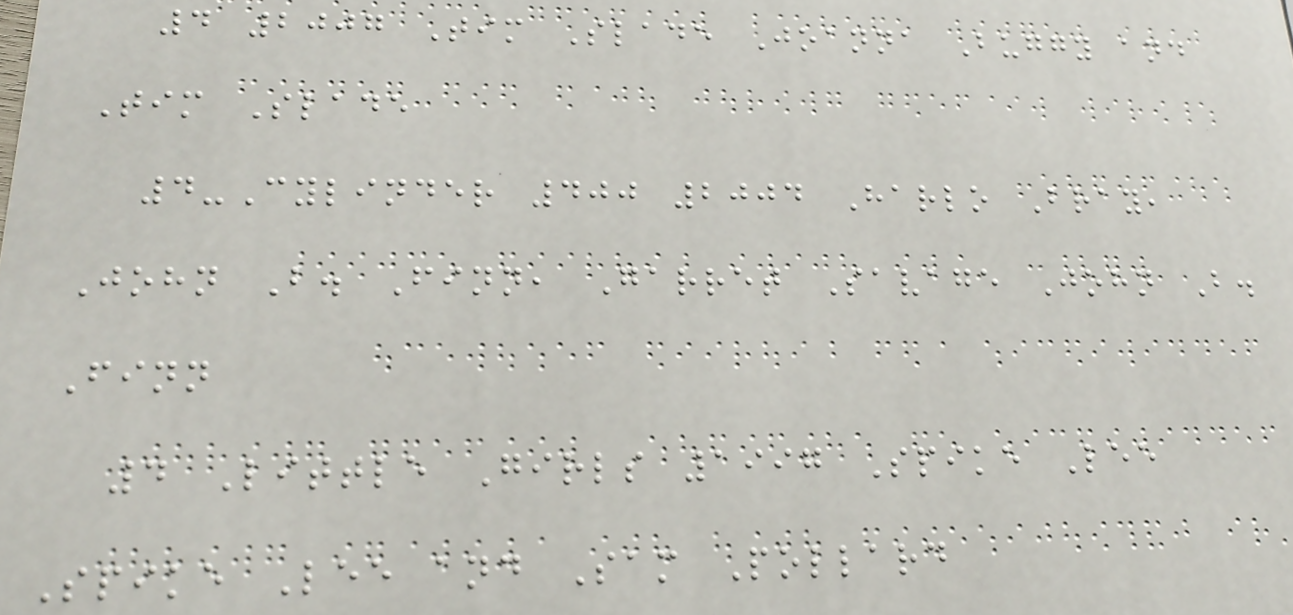4 2007 Tim Slade Joanna Buggy and
Tim Slade
4-Cylinder 400 2004 Harlo Bray,
John B. Finn, Garret Savage John B.
Finn
4 Little Girls 1997 Spike Lee
Spike Lee and Sam Pollard
